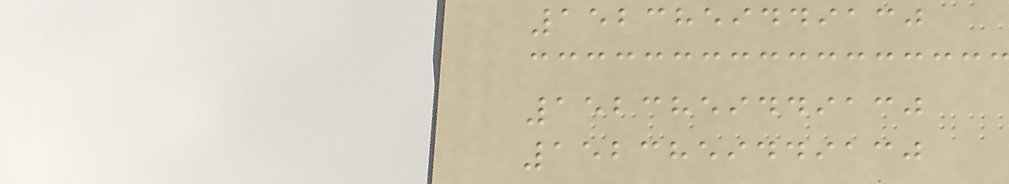1523859449130
1523859449130
1523859449130
